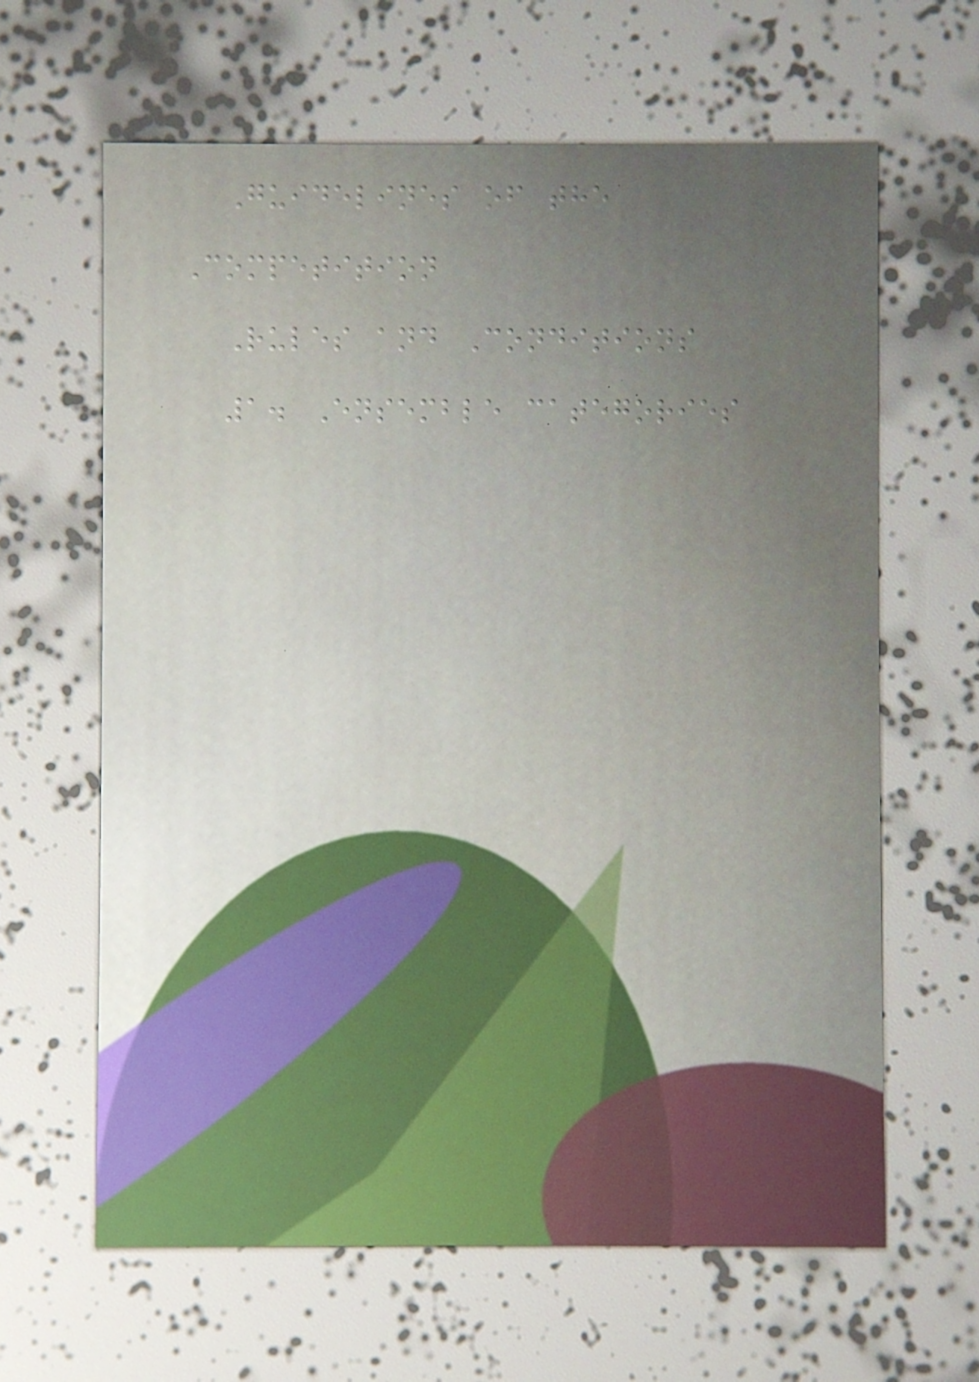Guidelines of the
Competition
Rules and Conditions
1. Ensemble categories
